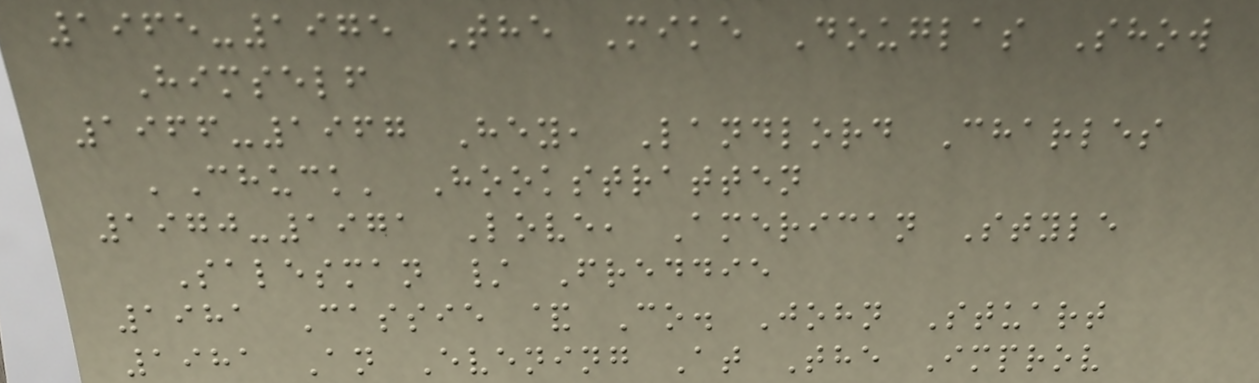1965-1975 The Mike Douglas Show
Himself
1966-1967 Hey, Landlord Charles
'Chuck' Hookstratten
1970-1971 Love, American Style
Salesman / Freddie
1981 Cassie & Co. John Stuart
1981 An Evening At The Improv
